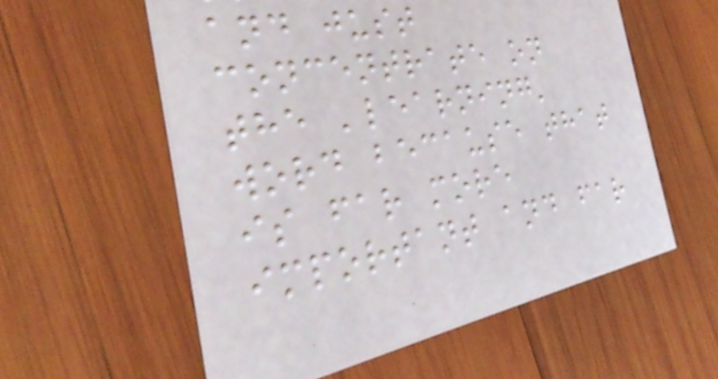and just
concentrate on
the 'learning'
word because that
is far more
important and far
